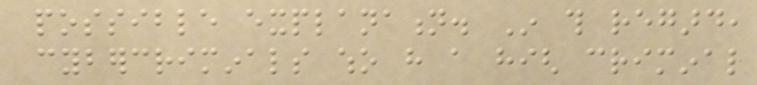possible explanation. In this regard,
cybercriminals who have a high criminal
